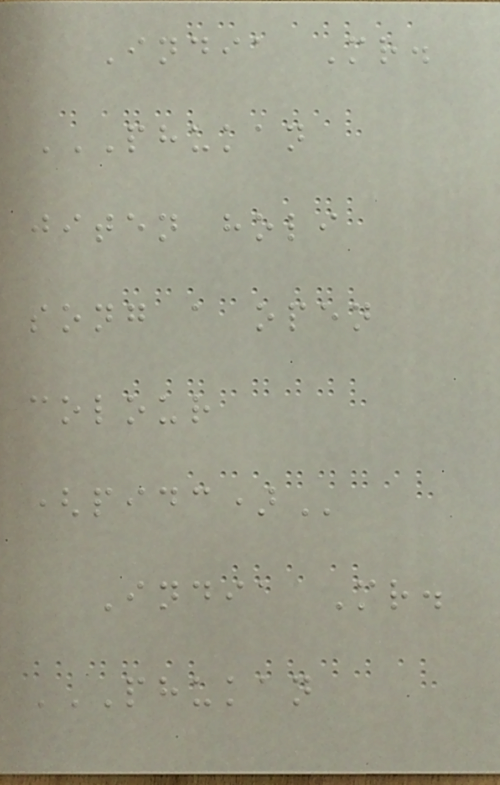India Mr.
PHUKAN
JITEN HOLI
SONG A OPEN
COLOUR
(PIDC)
India Mr.
PHUKAN
